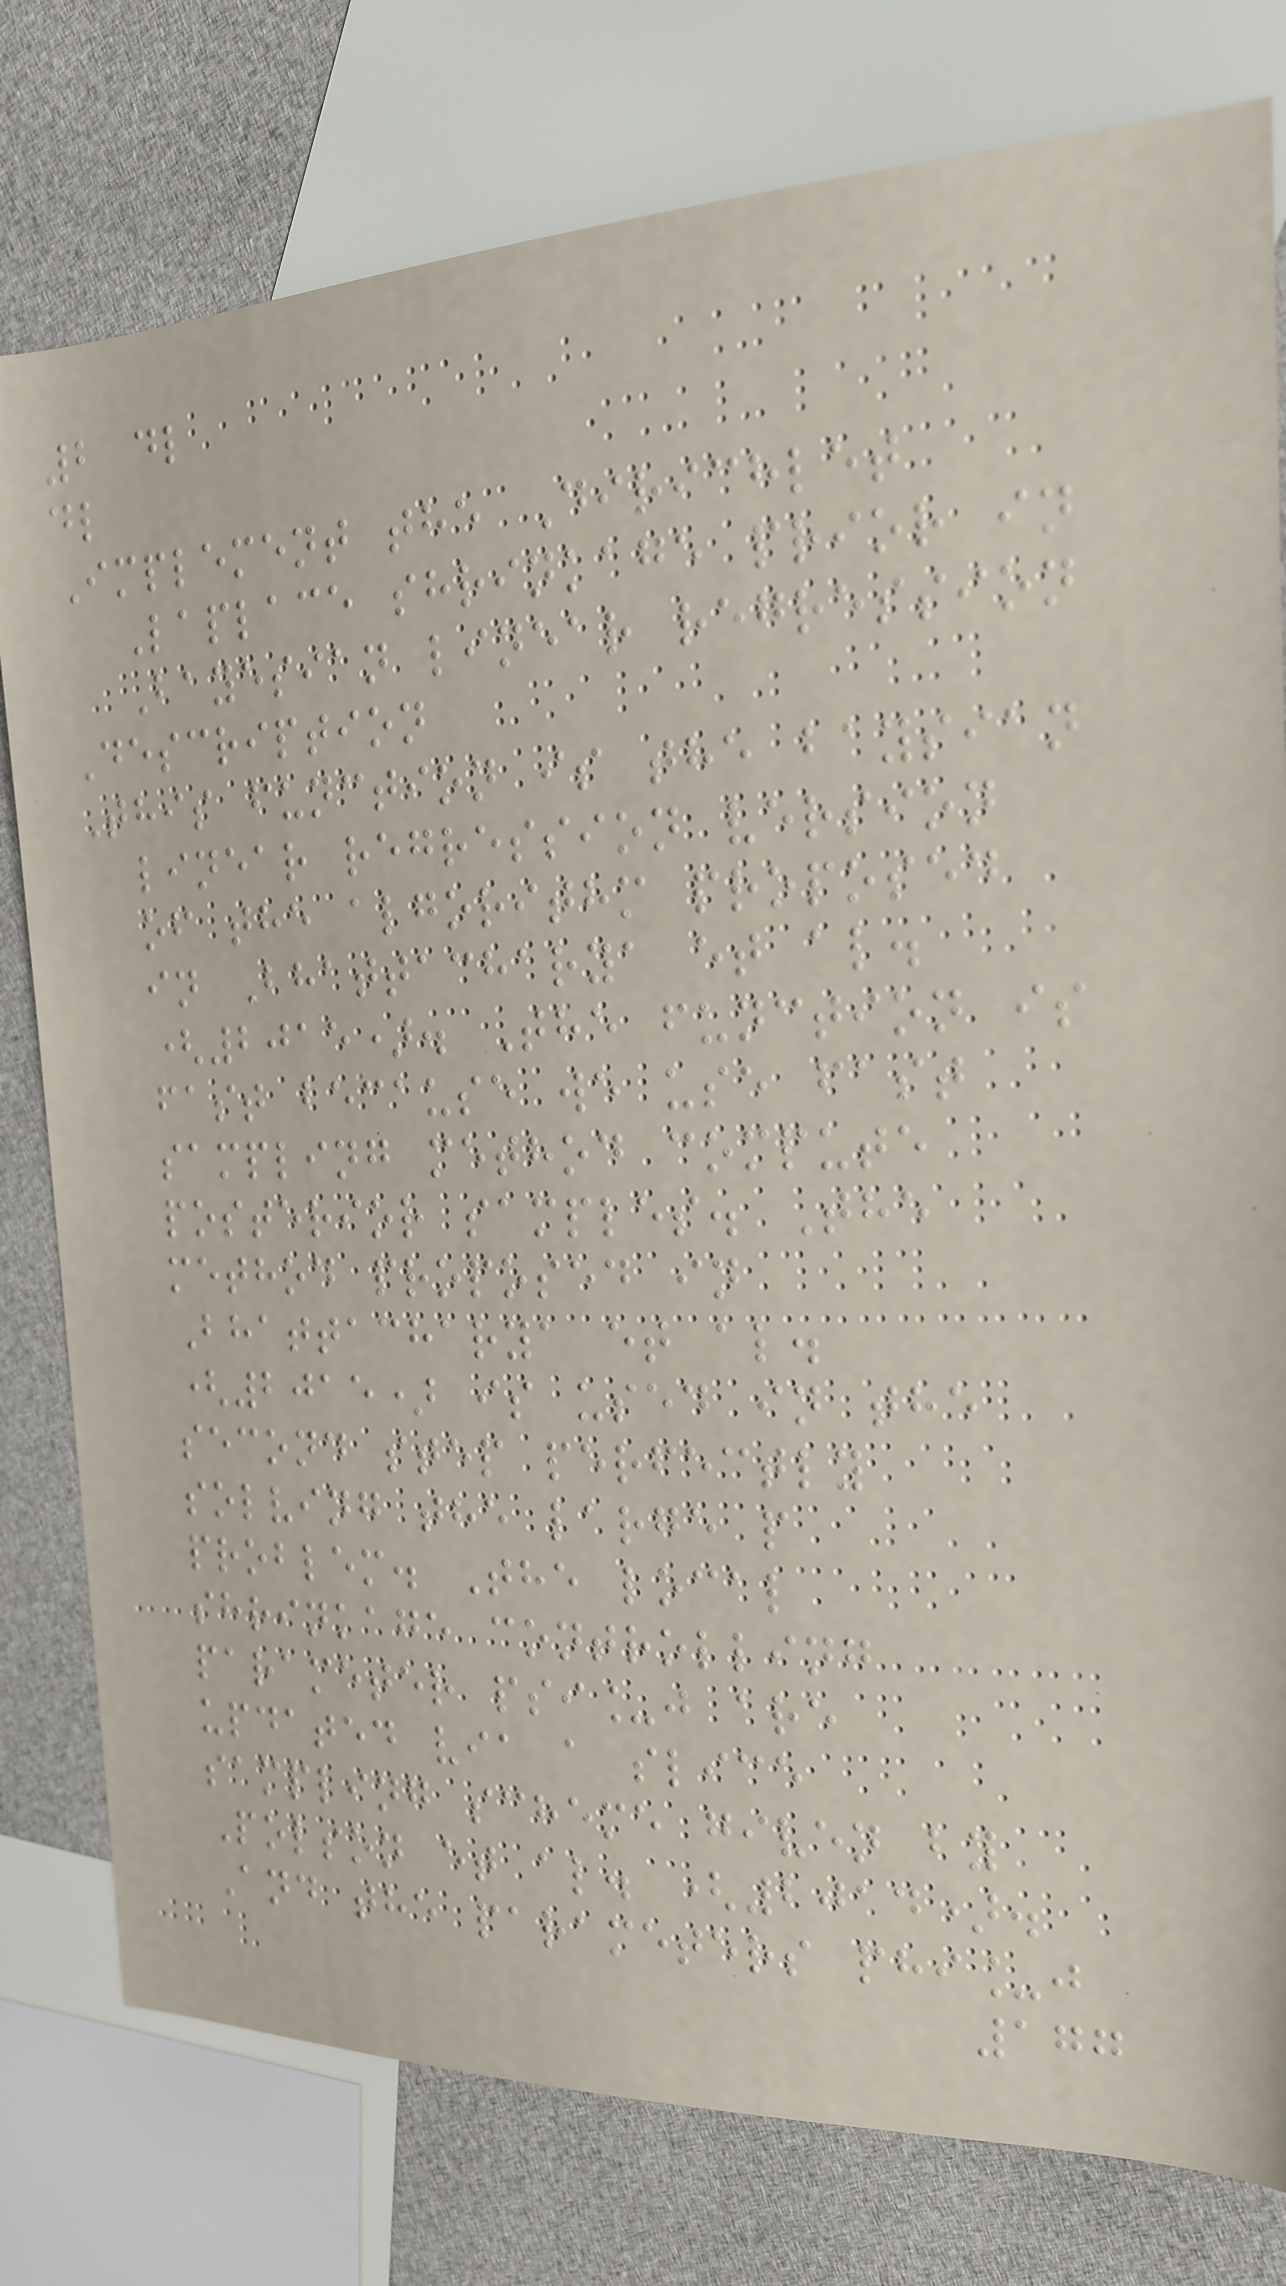2 dl
dl
Implement the Dirichlet
Laplace shrinkage prior in
Bayesian linear regression
Description
This function is the baysian
linear regression version
of the algorithm proposed
in Bhattacharya et al.
(2015). The function is
fast because we use fast
sampling method compute
posterior samples. The
method proposed in
Bhattacharya et al.
(2015) is used in the
second step perfectly
solving the large p
problem. The local
shrinkage controlling
parameter psi_j are
updated via a slice
sampling scheme given by
Polson et al. (2014).
And the parameters phi_j
177
